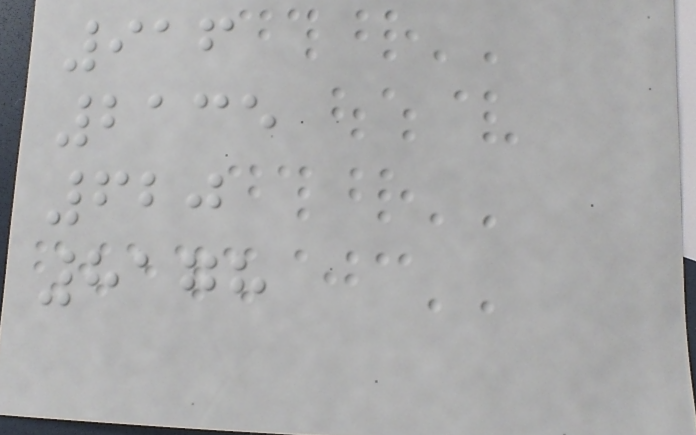916
2135
620
8178
